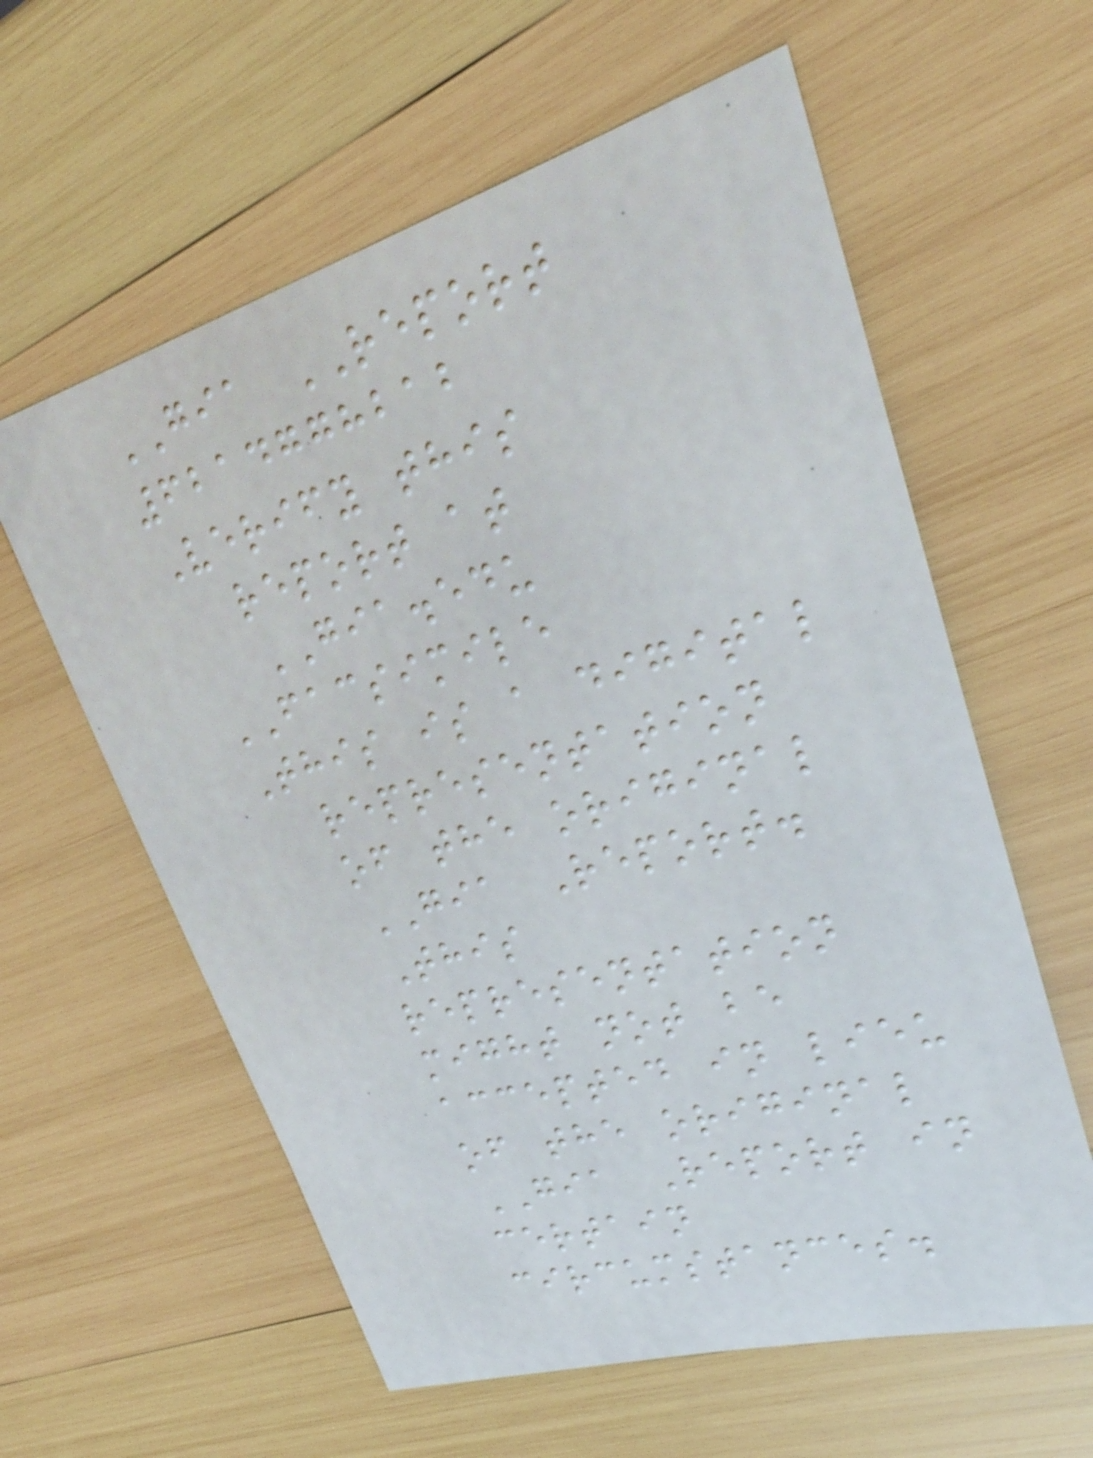GIA REPORT
6214778212
Verify this
report at
GIA.edu
FACSIMILE
This is a digital
representation
of the original
GIA Report.
This
representation
might not be
accepted in lieu
of the original
GIA Report in
certain
circumstances.
